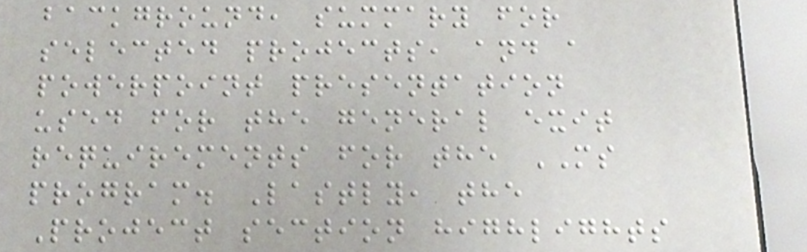background, summary for
selected projects, and a
powerpoint presentation
used for the general exit
requirements for the MS
program. Lastly, the
Project section highlights
